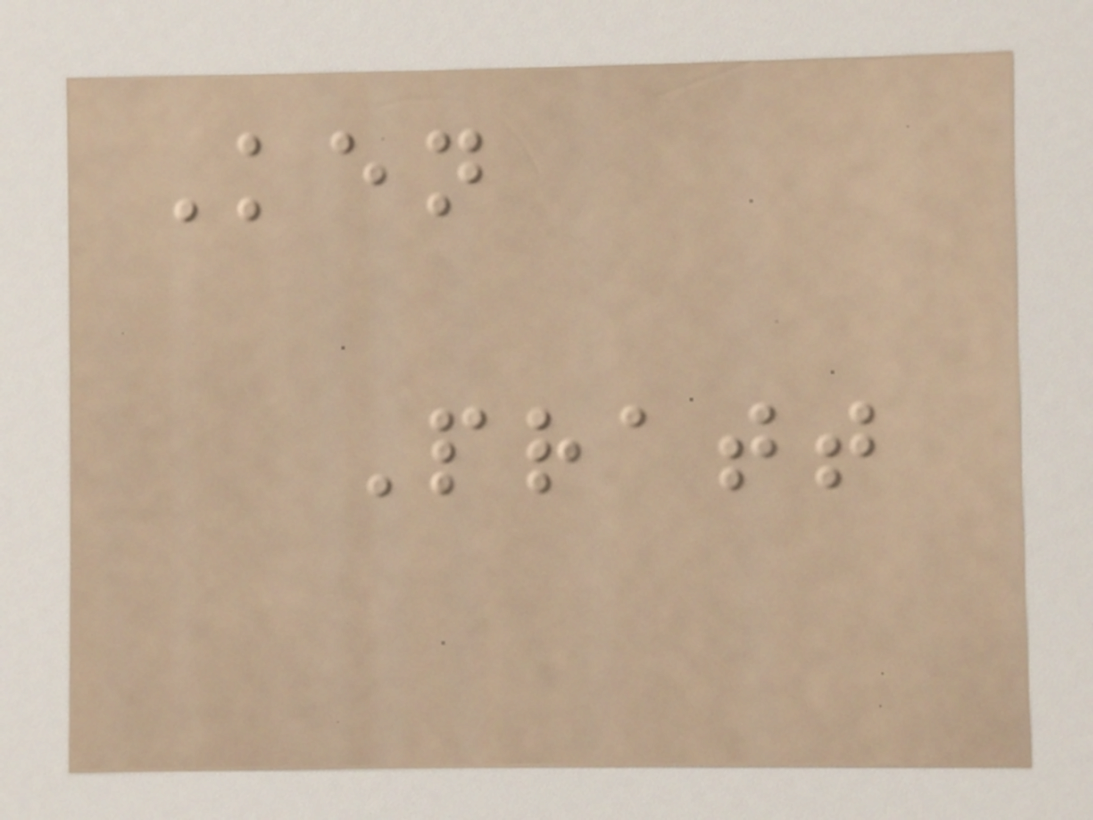Ken
Pratt
